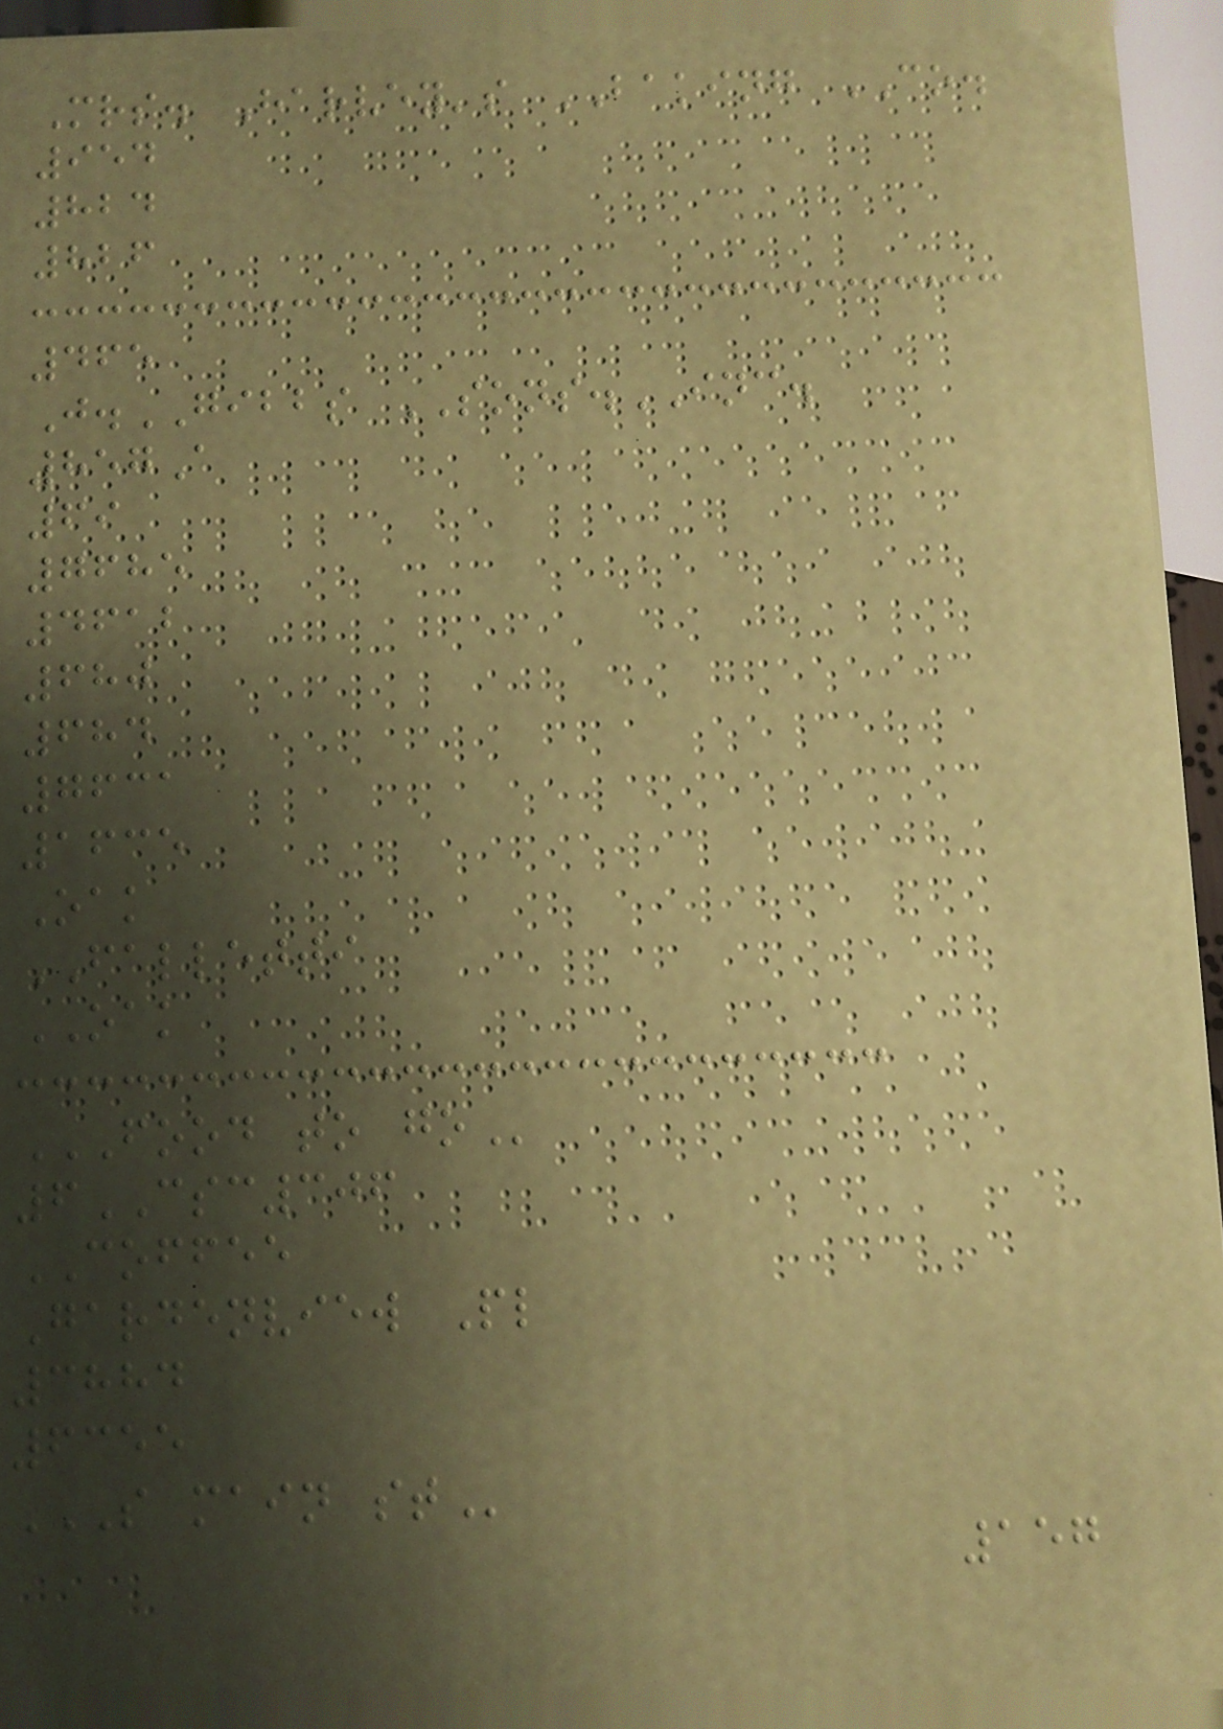Mrs. Harvey's BAKING CO.
954
824
826
465
J.GIBBS SONS.INC.
857A
69
7685
4612
680
684
7631
1635
Oak
FALLETTI
OAK
FOOD TO GO
6CSC306
COFFEE
Gardenview Pl
3884
6355
S MAIN ST
157
